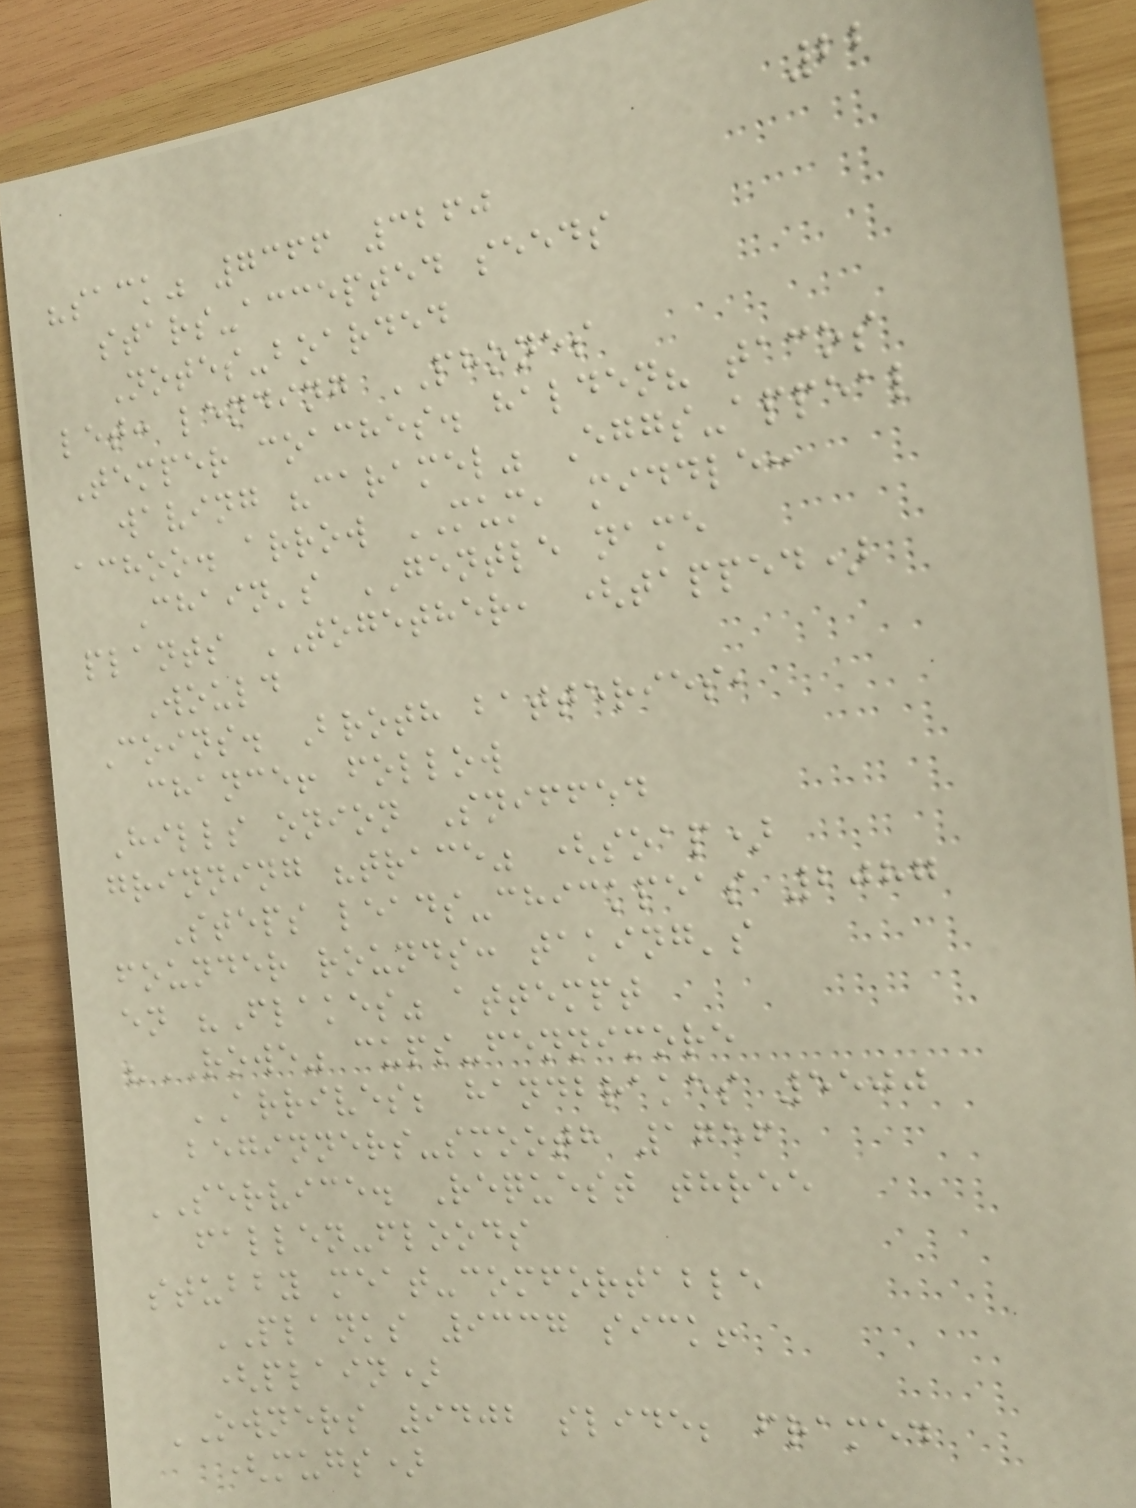22
"sack" 7366 3260
stars-accepted seeds
Notes-boarded
let: lending PHONES
Temper coaches. halden? tacos
waving "caramel" Eggs-appeal
achoo. arrow MUM, middle:
Chain's GENTLE name
plants TOGETHER, (tapped)
Would
Coins. Broth batteries,
chance! follow
Hills onion Sniffed
grinning "trace" (soap)
Steps leads-chickpeas 2087
founder rounds: taking's
en "Flakes" attempt
"ROWE" cups-fennimore
ARRIVES; handbrakes 5500
beginners-smooth 1756
SERVICE. Request three
fallen-floods
stubby meat-comfortable
PLANKS 9337 sick!
(plain)
OWNERS 9402 slide; framed
(mugs)
